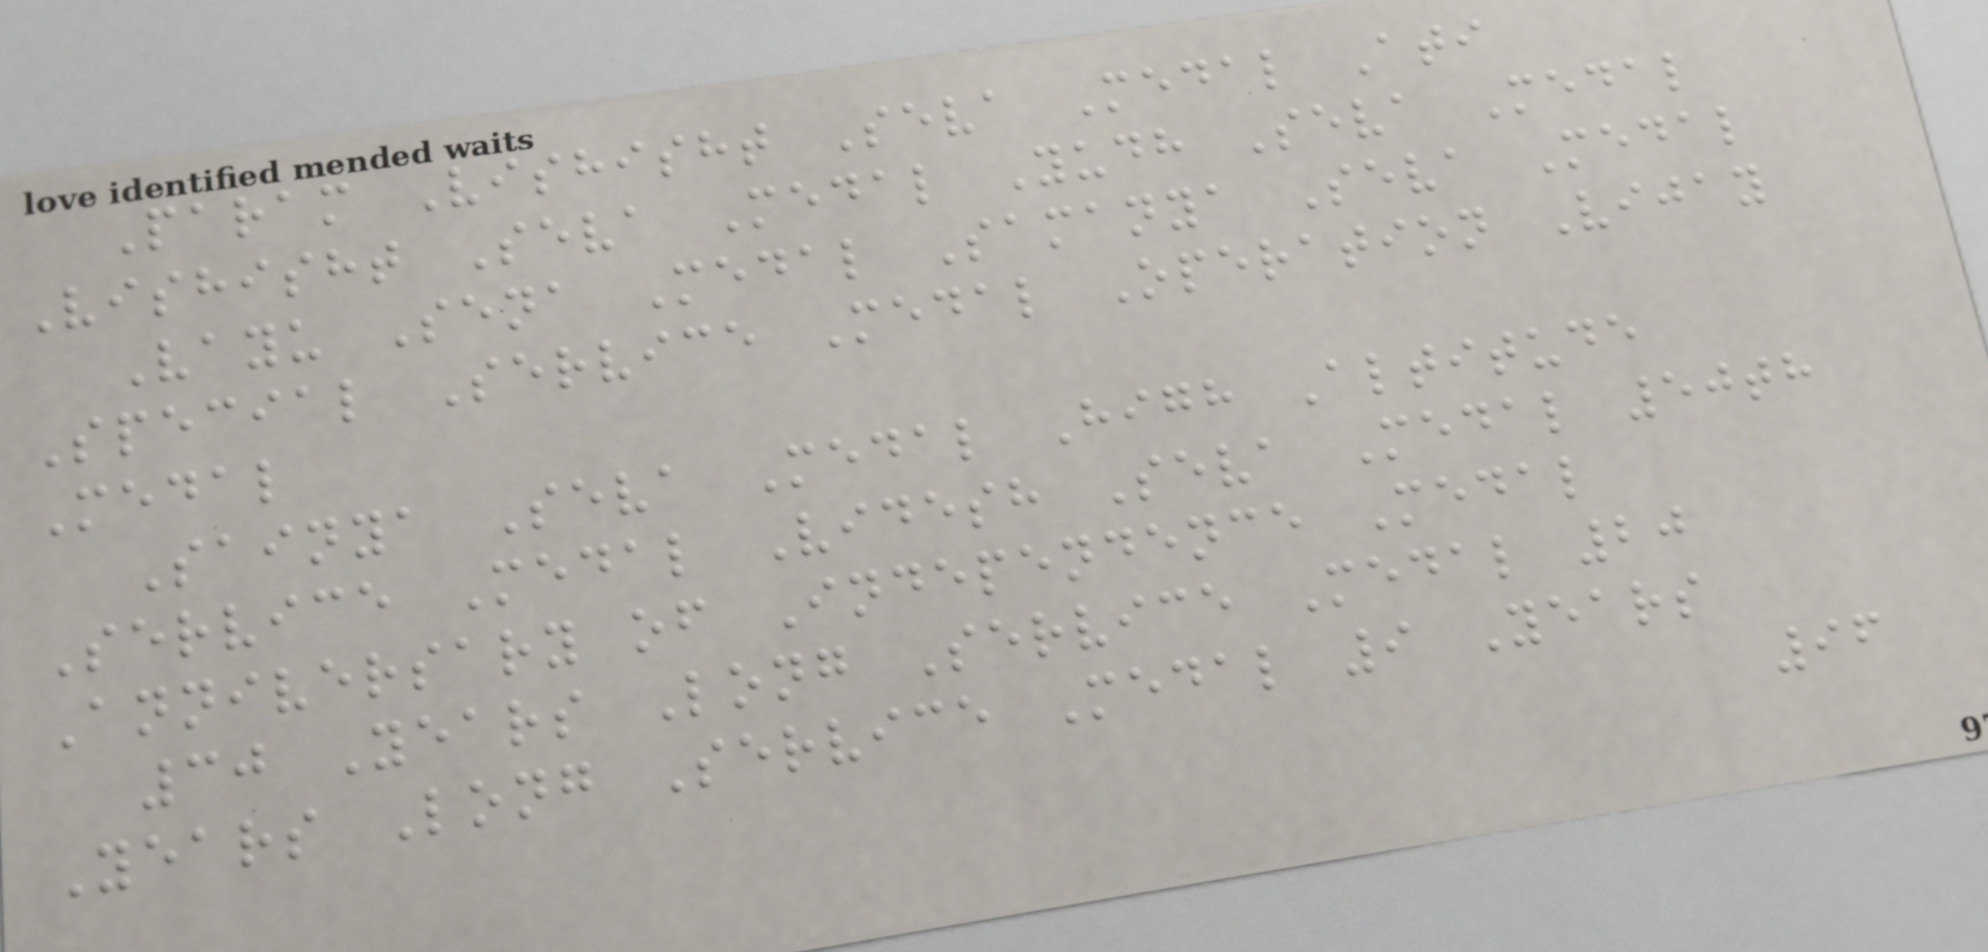Param Vishisht Seva Medal Ati
Vishisht Seva Medal Yudh Seva Medal
Vayu Sena Medal Samanya Seva Medal
Special Service Medal Operation Vijay
Medal
Sainya Seva Medal High Altitude
Service Medal Videsh Seva Medal 50th
Anniversary of Independence Medal
30 Years Long Service Medal 20
Years Long Service Medal 9 Years
96
